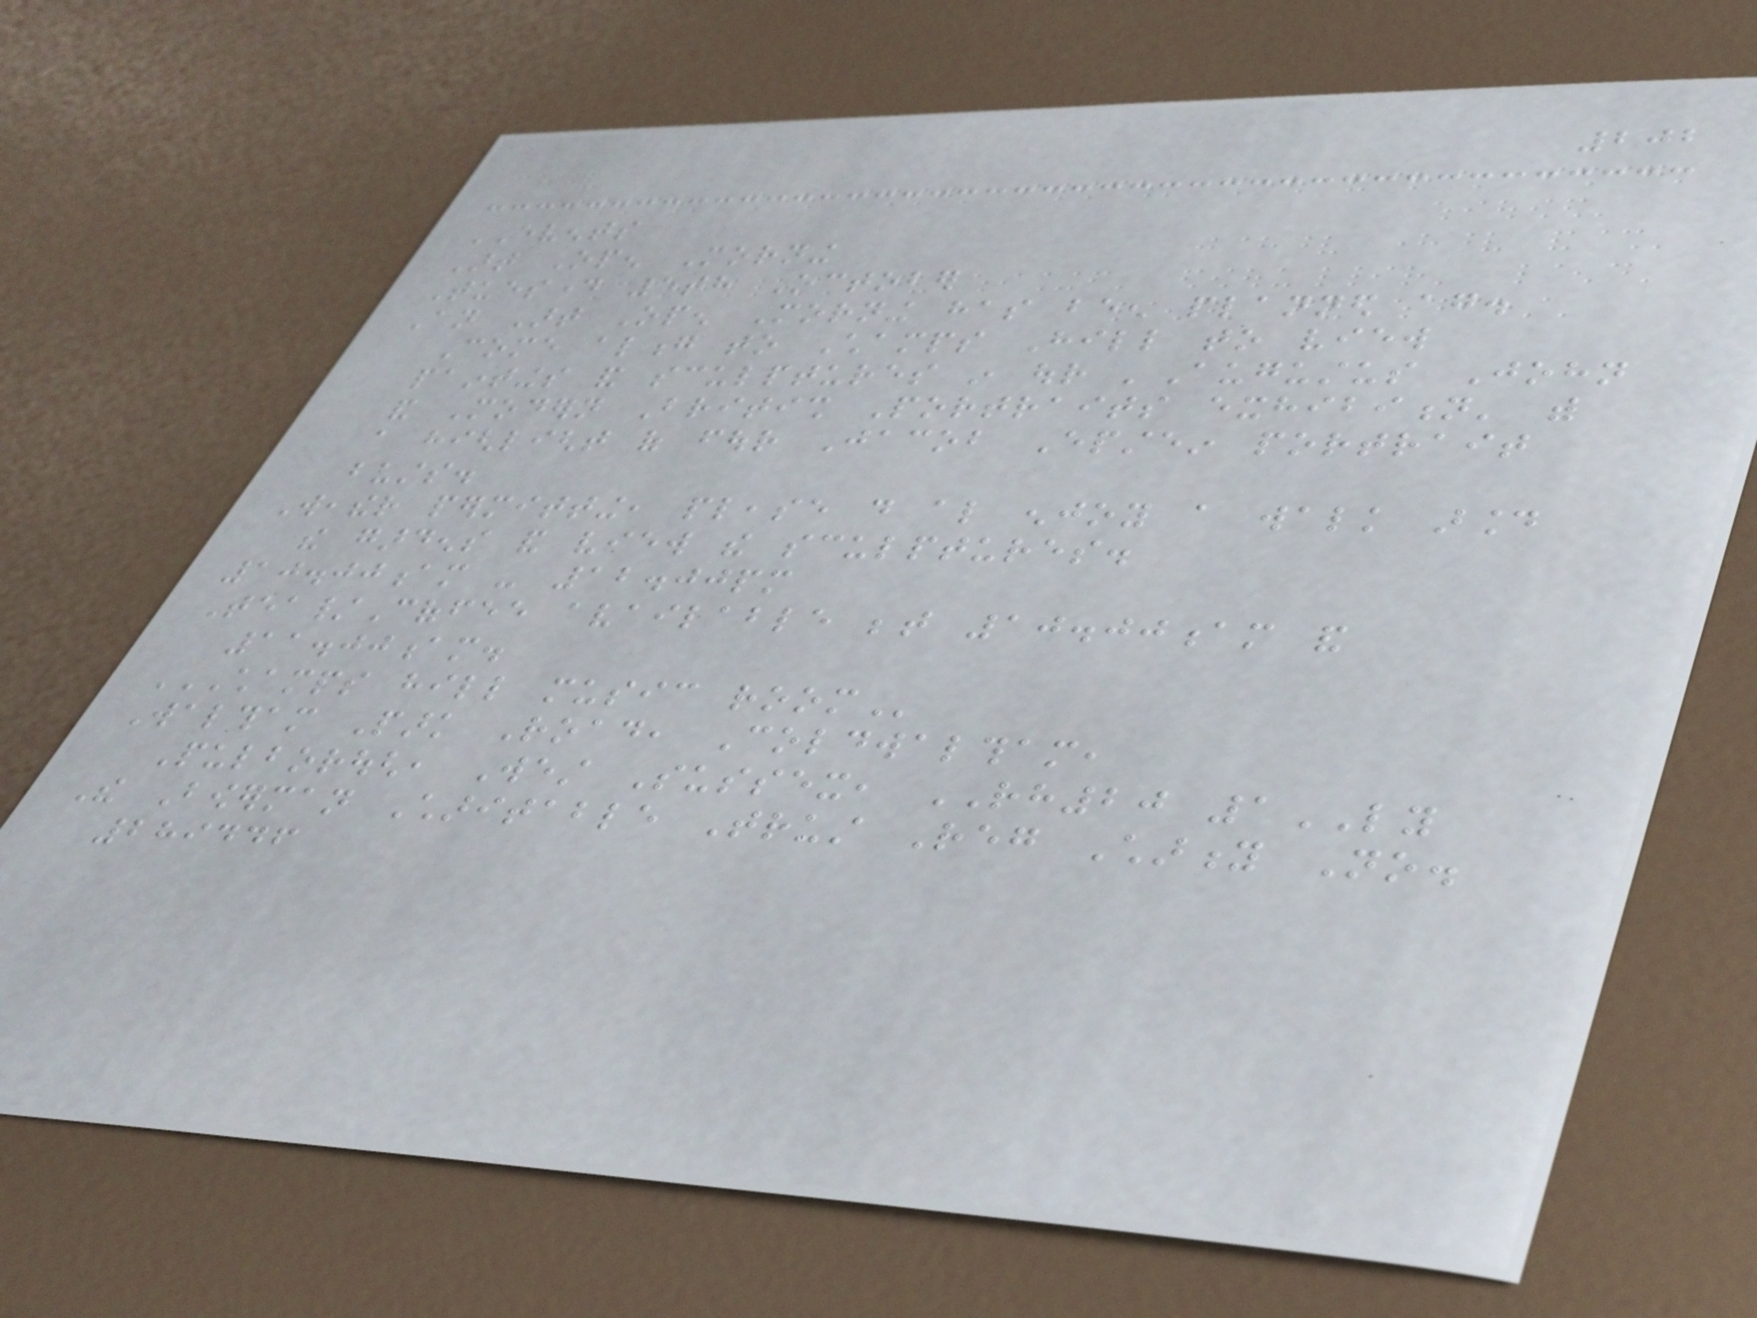202
EVENTS
Art Open Morning
Tuesday 5th October
An Art Open Morning has been planned again.
Come along to Champs Hill to view
paintings and sculptures in our 'Augustus John
and Modern British Portraits exhibition' with
a highlight of four Jacob Epstein portrait
busts.
Weather permitting, please do also enjoy a walk around
the gardens and view the sculptures.
10.00am - 12.00pm
Tea/Coffee available between 10.00am and
11.00am.
CHAMPS HILL MUSIC ROOM
Waltham Park Road, Coldwaltham,
Pulborough, West Sussex, RH20 1LY
The Bowerman Charitable Trust Reg Charity No.
289446
